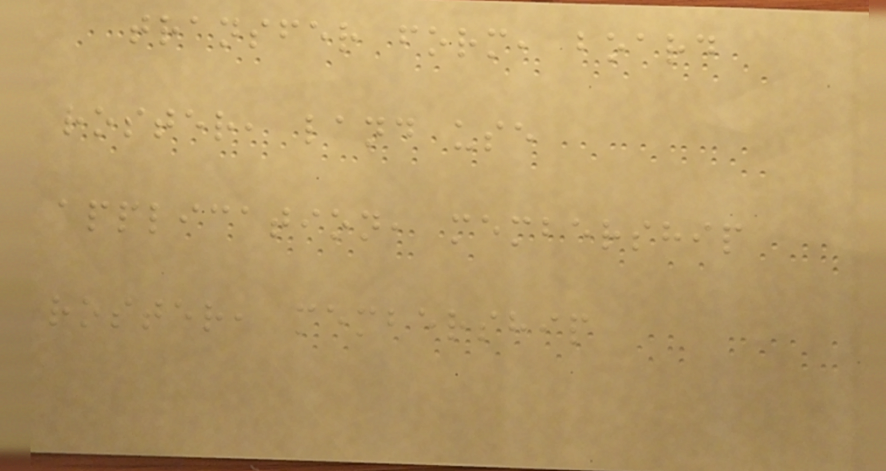transfer form, board
roster, land use
application, membership
roster, membership
